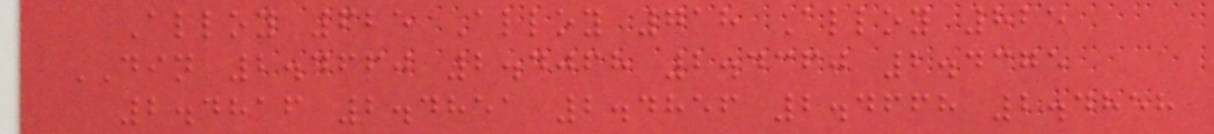Alloy 625 Alloy 718 Alloy 825
DIN 2.4660 2.4068 2.4360 2.4375
2.4816 2.4851 2.4856 2.4668 2.4858
